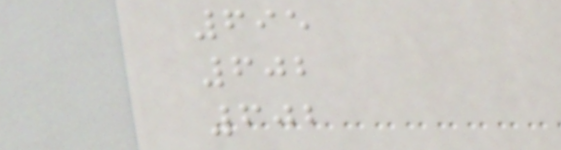695
602
602
